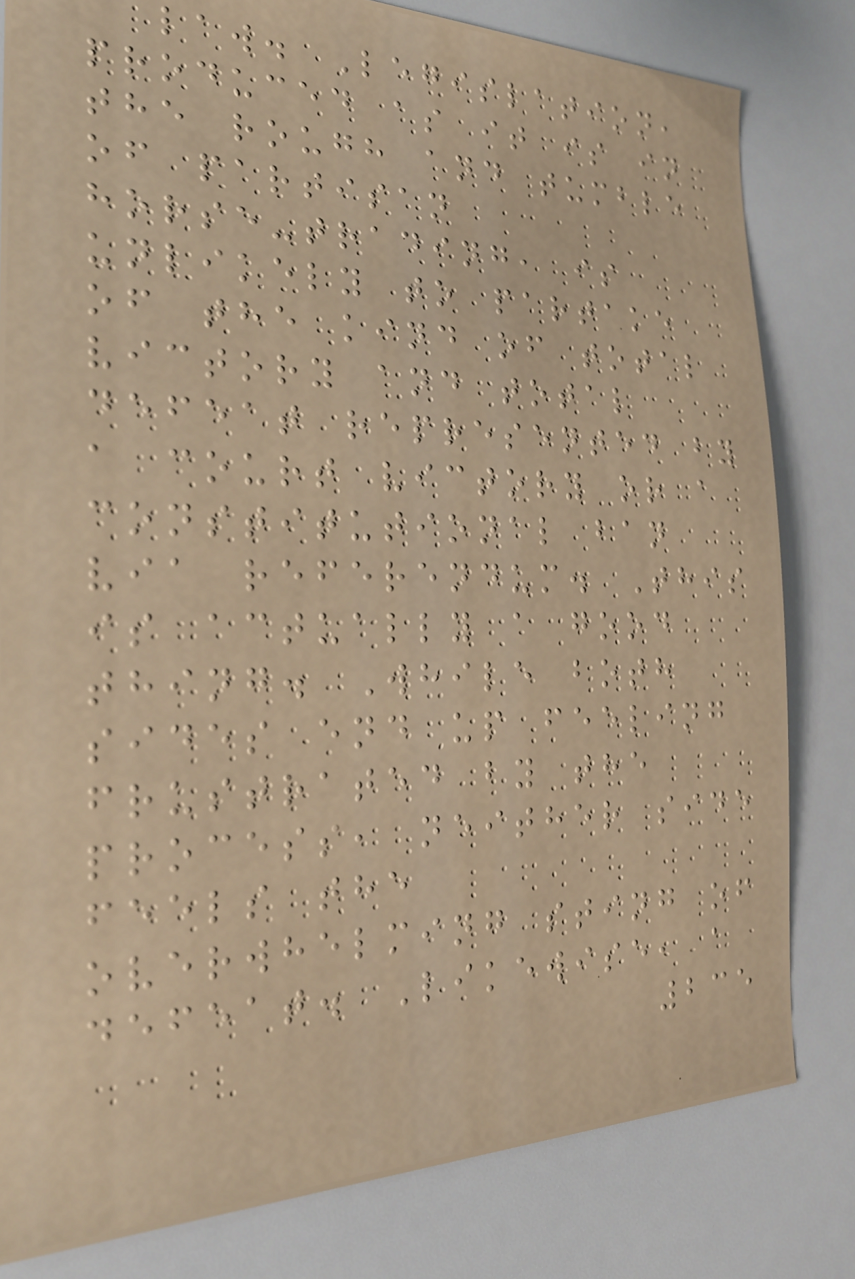law. Legislation,
produced as it is in
the rough and tumble
of partisan
horse-trading, is
unlikely to partake
of the kind of total
victory and total
defeat represented by
a court victory or a
constitutional ban
via referendum. This
is actually a good
thing. While both
sides end up feeling
frustrated by the
process, neither side
feels the
overwhelming sting of
defeat. Likewise, a
235
